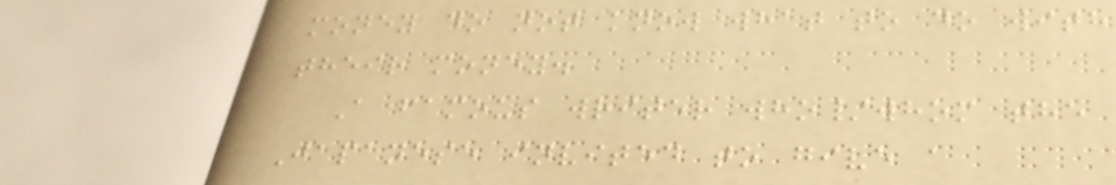money do not know what to do with
their money.
A famous writer who/whom the
Japanese invited to give a
